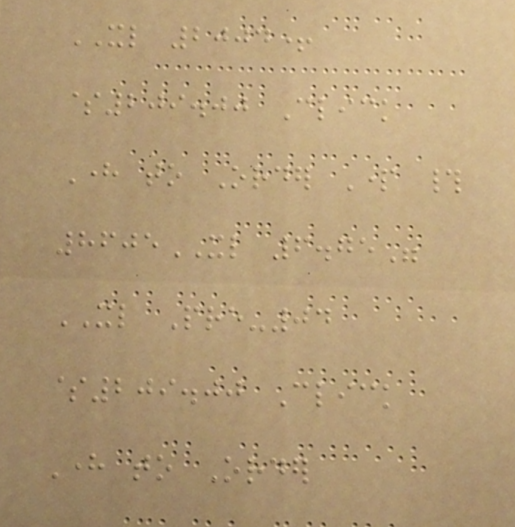XL 2004+
$209.00 Click
Here to Order Part #
8605XL 6.75"
XL Pre-04
$209.00 Click
Here to Order
